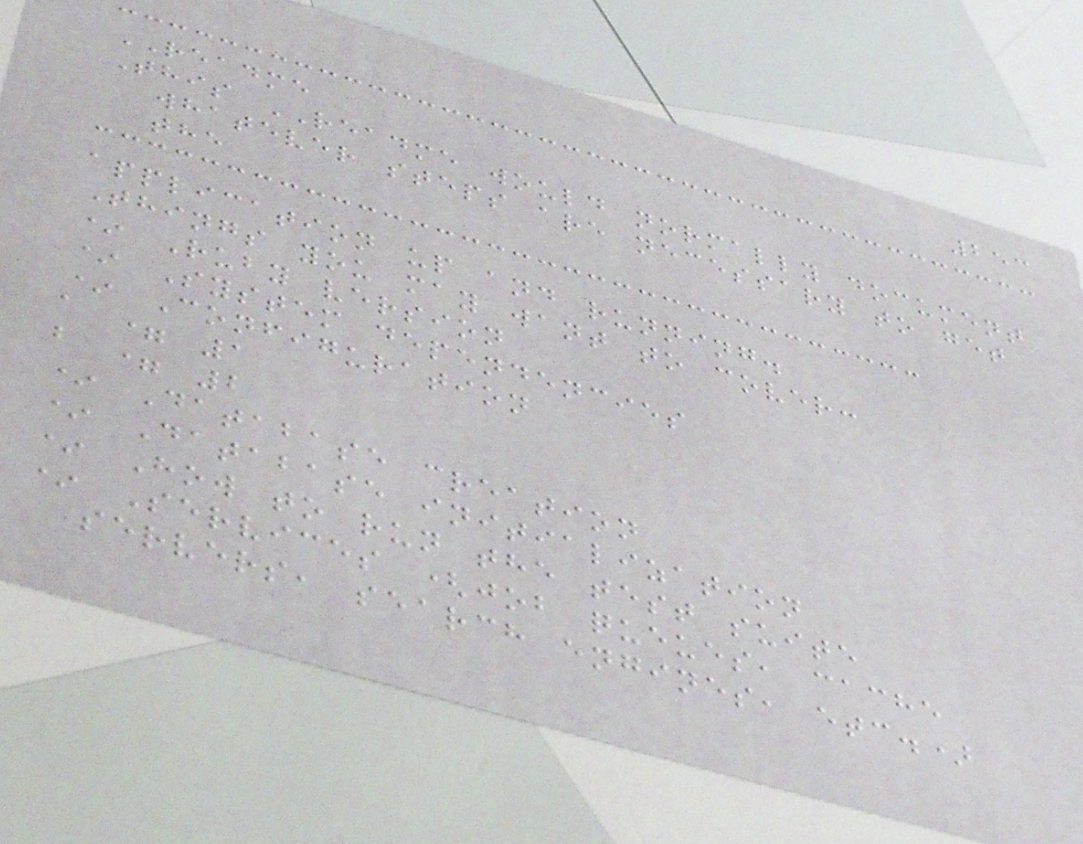253
README
This README would normally document
whatever steps are necessary to get
the
application up and running.
Things you may want to cover:
* Ruby version
* System dependencies
* Configuration
a = 1
b = 2
* Database creation
* Database initialization
* How to run the test suite
* Services (job queues, cache
servers, search engines, etc.)
